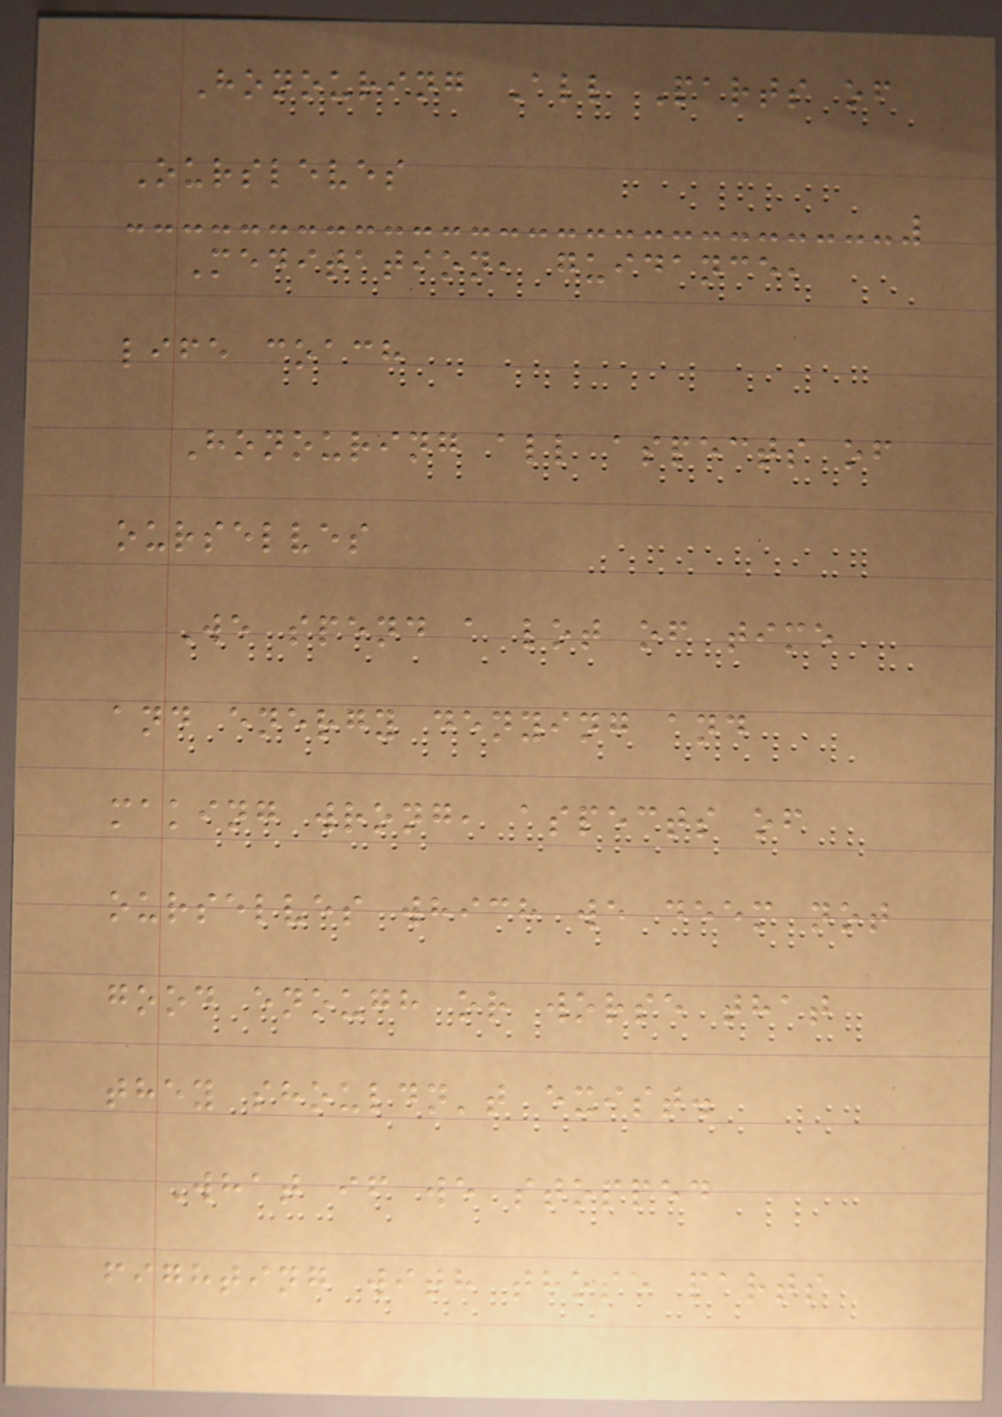Honouring All Parts of
Oursleves
Meditation, guidance,
life coach
Honouring all aspects of
ourselves
We spend a lot of time
and energy denying and
making wrong, aspects of
ourselves which we deem not
good enough or worse that
they shouldn't exist.
What if we stopped
fighting with those parts
